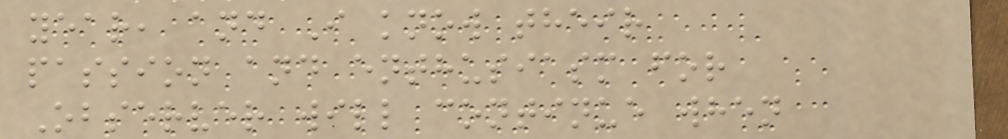year, and I know their
passion and enthusiasm for
Observer will continue when
